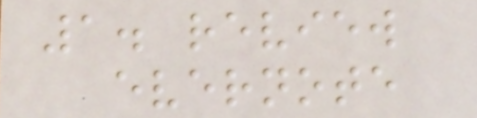1. review
evernote
